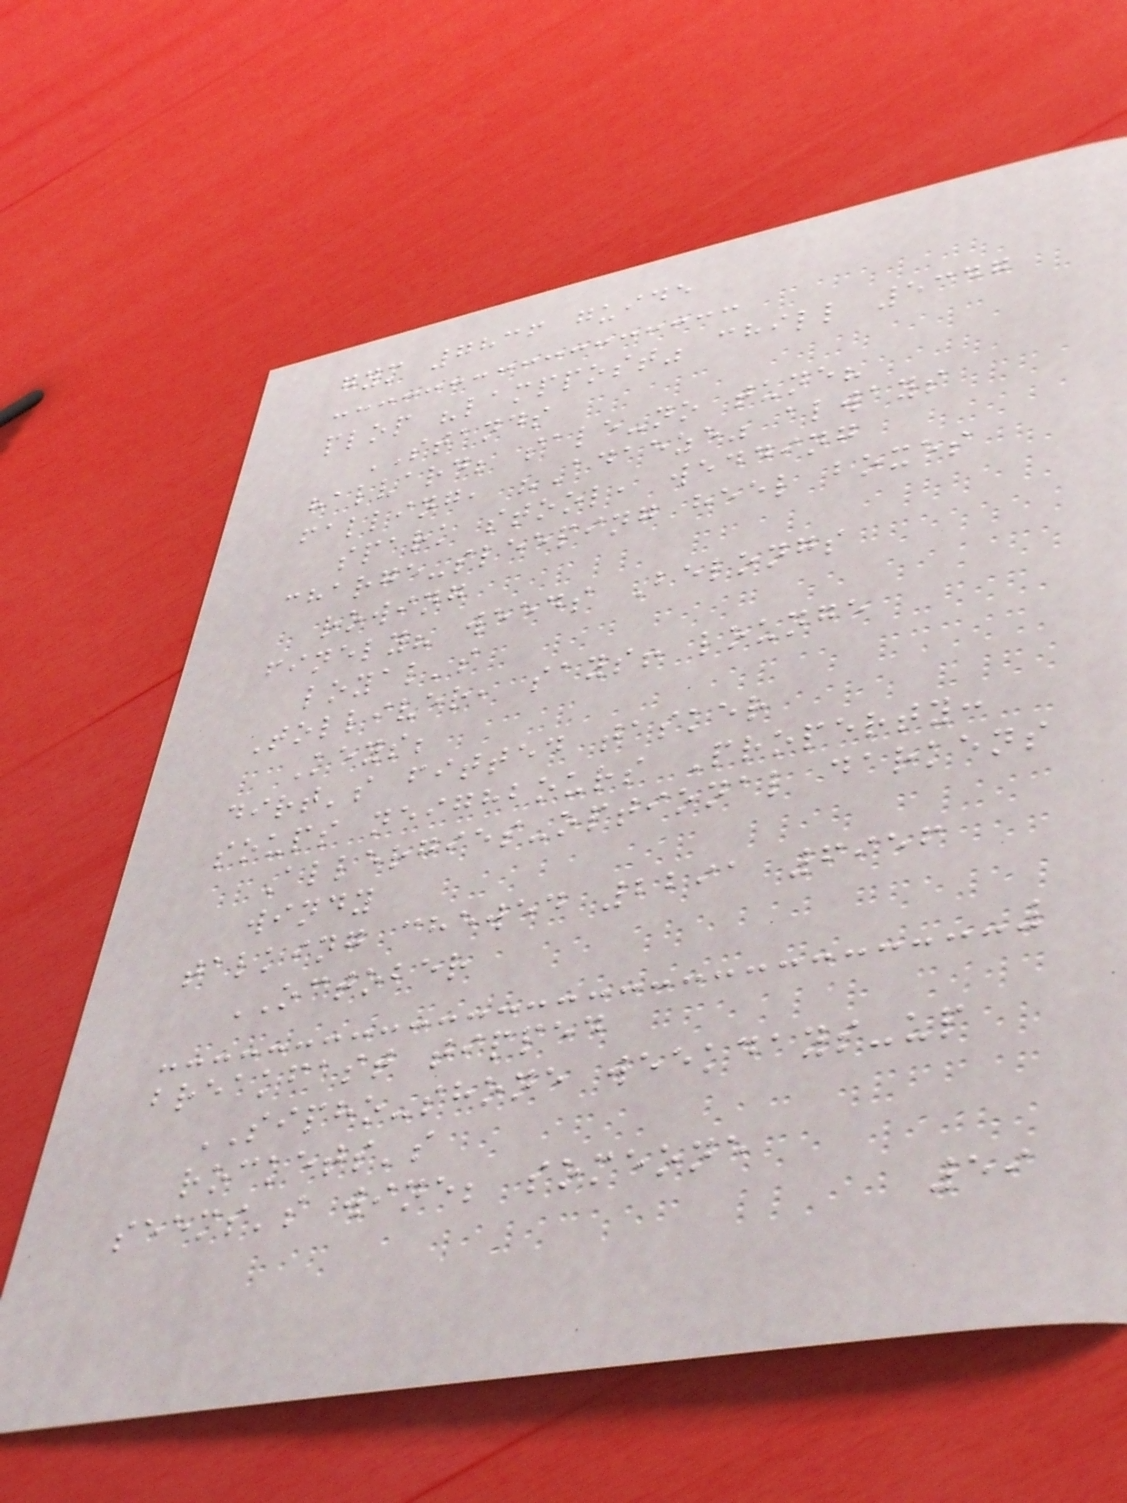gym 7836 guide
plop "lamppost" chill 5347
STANDS
halvard; sale-no tune?
falling, "Adaeze" always
spark stool, wedding
charge-sleeping heel boxes
rowing
finely? weeds Belongs
loyal's
Tolliver, says! lounge
Keys;
dirt's fitted tasker
soups neighbours Property:
Allergies-optional darkens
windy
talking chewed 2291 6956
OCTOBER
breakfast tipped
SIPHO-shone weekdays-up
rockets's
seems's wine; someone
59
